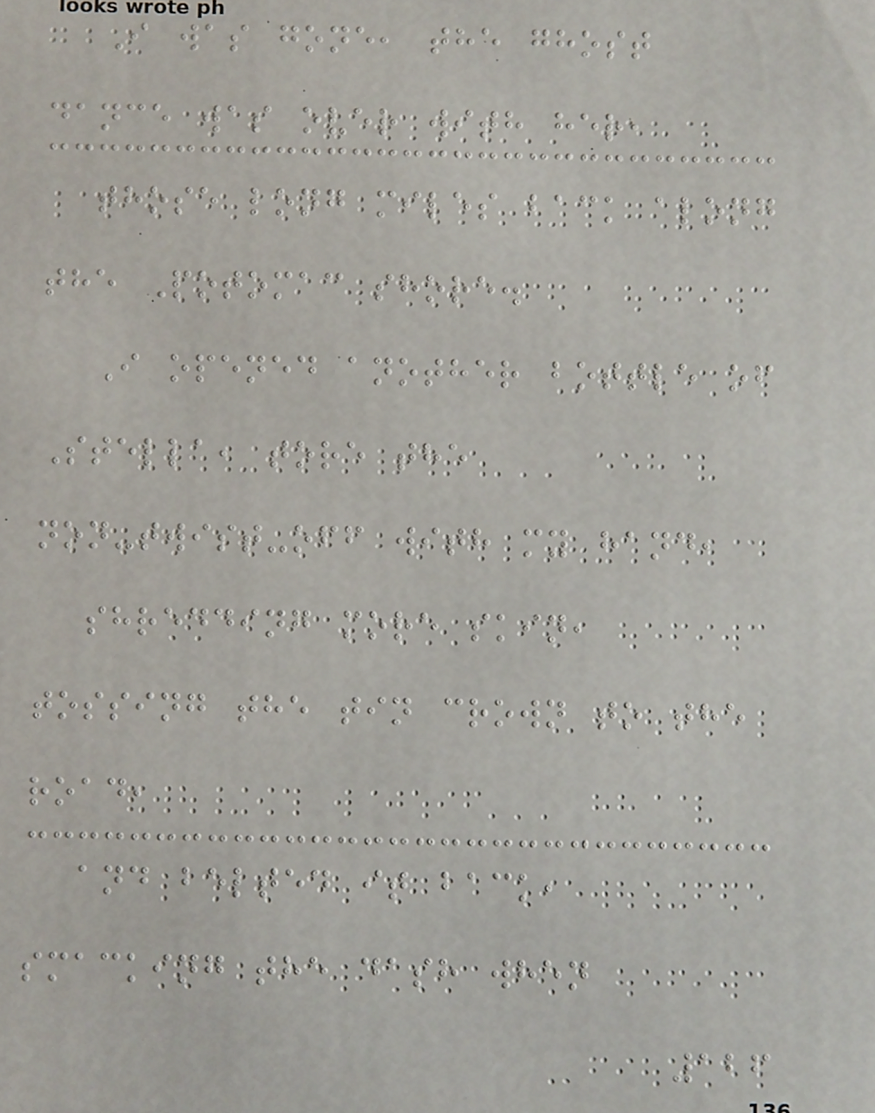I was gone, the ghost
dance was over with her,
those long miles back along
the Potomac shore.
I opened another bottle of
Stella, tore the
non-twist-off with my hand,
shredding more skin,
tossing the tin crown to the
road,
and belted it back,
smacking the dash when
126
